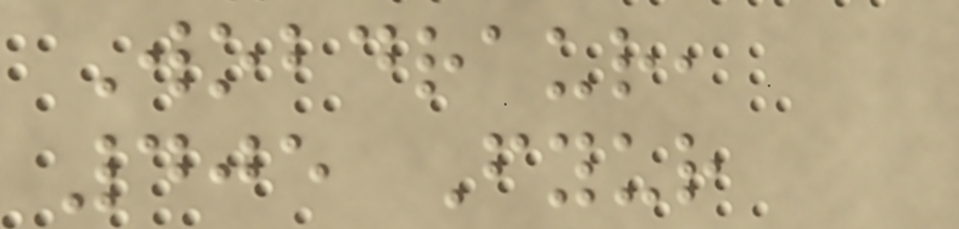Wobdraur,
405 Fyur
